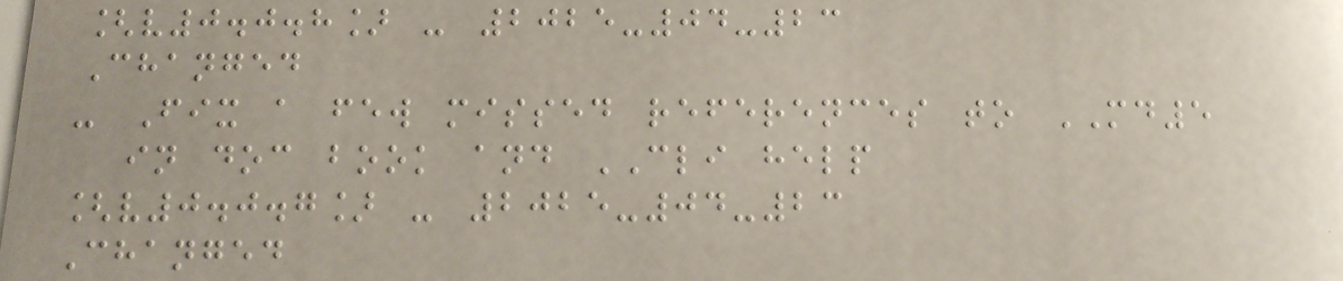[v0.0.8] - 2025-04-23
Changed
- Fix a few missed references to MD5
in doc book and CLI help
[v0.0.7] - 2025-04-23
Changed
